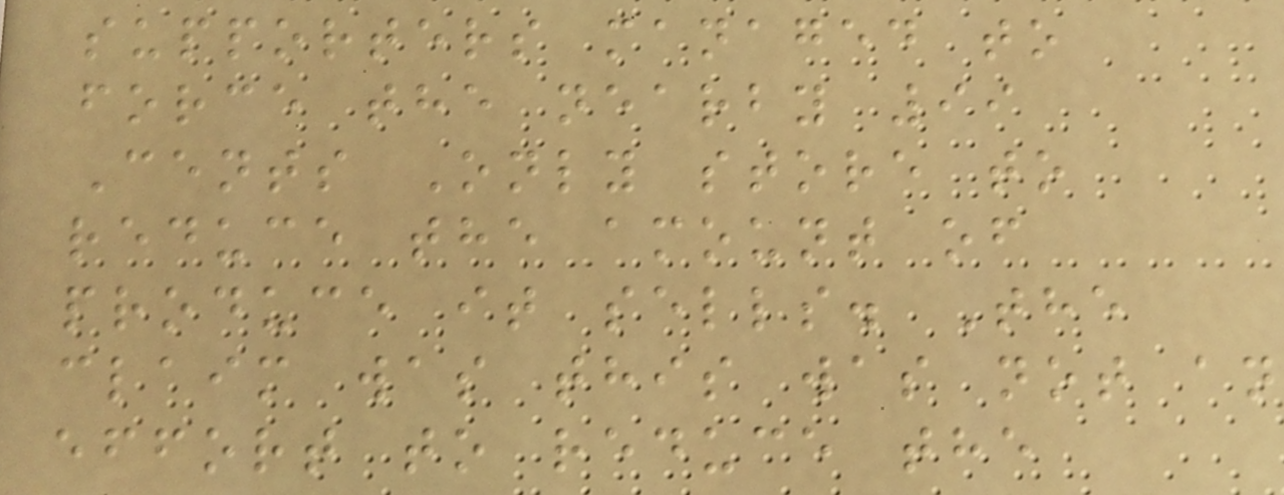supporters managed to
force the nearby 99
Cents Only store to
reduce the amount of
produce it sells. The
claim was this was not an
effort to reduce the
